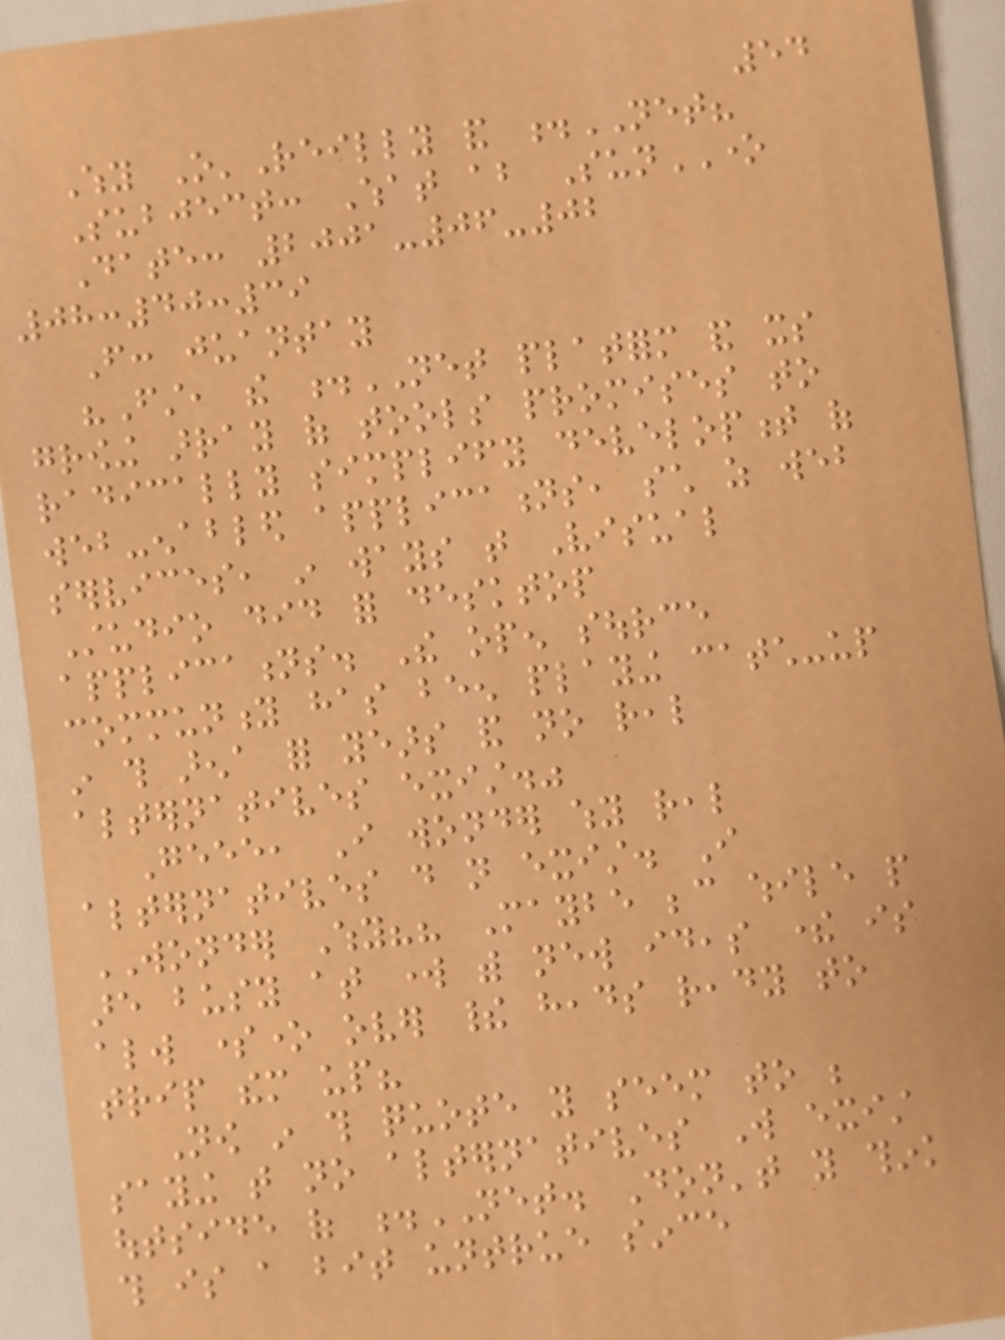54
Why O'Reilly and .NET?
Subject: What about SunONE
Date: 2001-06-02
08:40:39
From: juantay
"First, the .NET platform and its
growing array of tools promises to
radically simplify development of
web-enabled applications, such as web
services, in ways that Visual
Studio did for desktop
applications. The open source
community has been playing catch-up
in this arena for years and no real
alternatives exist."
Geee, I wonder why real
alternatives do not exist. I
WONDER Why?? Maybe because while people
are busy at work with new ideas there is
always someone over their heads ready to
trip them up?
Now in this quote you seem to be
saying that no alternatives Will exist
outside of .NET. Don't you think
this is a bit untrue since
